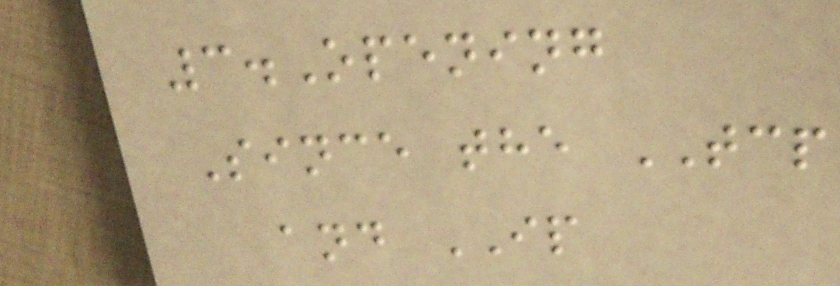3.Opening
Since the TCP
and IP
